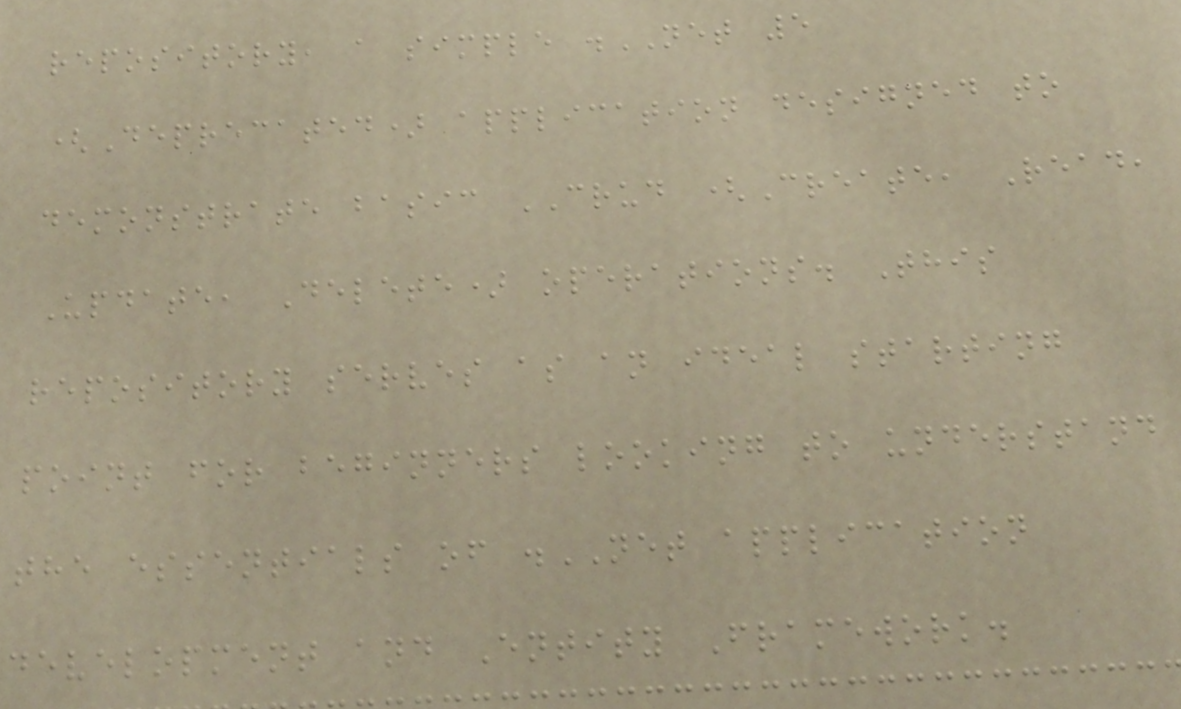repository, a simple .NET 5
(Deprecated) application designed to
demonstrate basic CRUD (Create, Read,
Update, Delete) operations. This
repository serves as an ideal starting
point for beginners looking to understand
the essentials of .NET application
development and Entity Framework.
